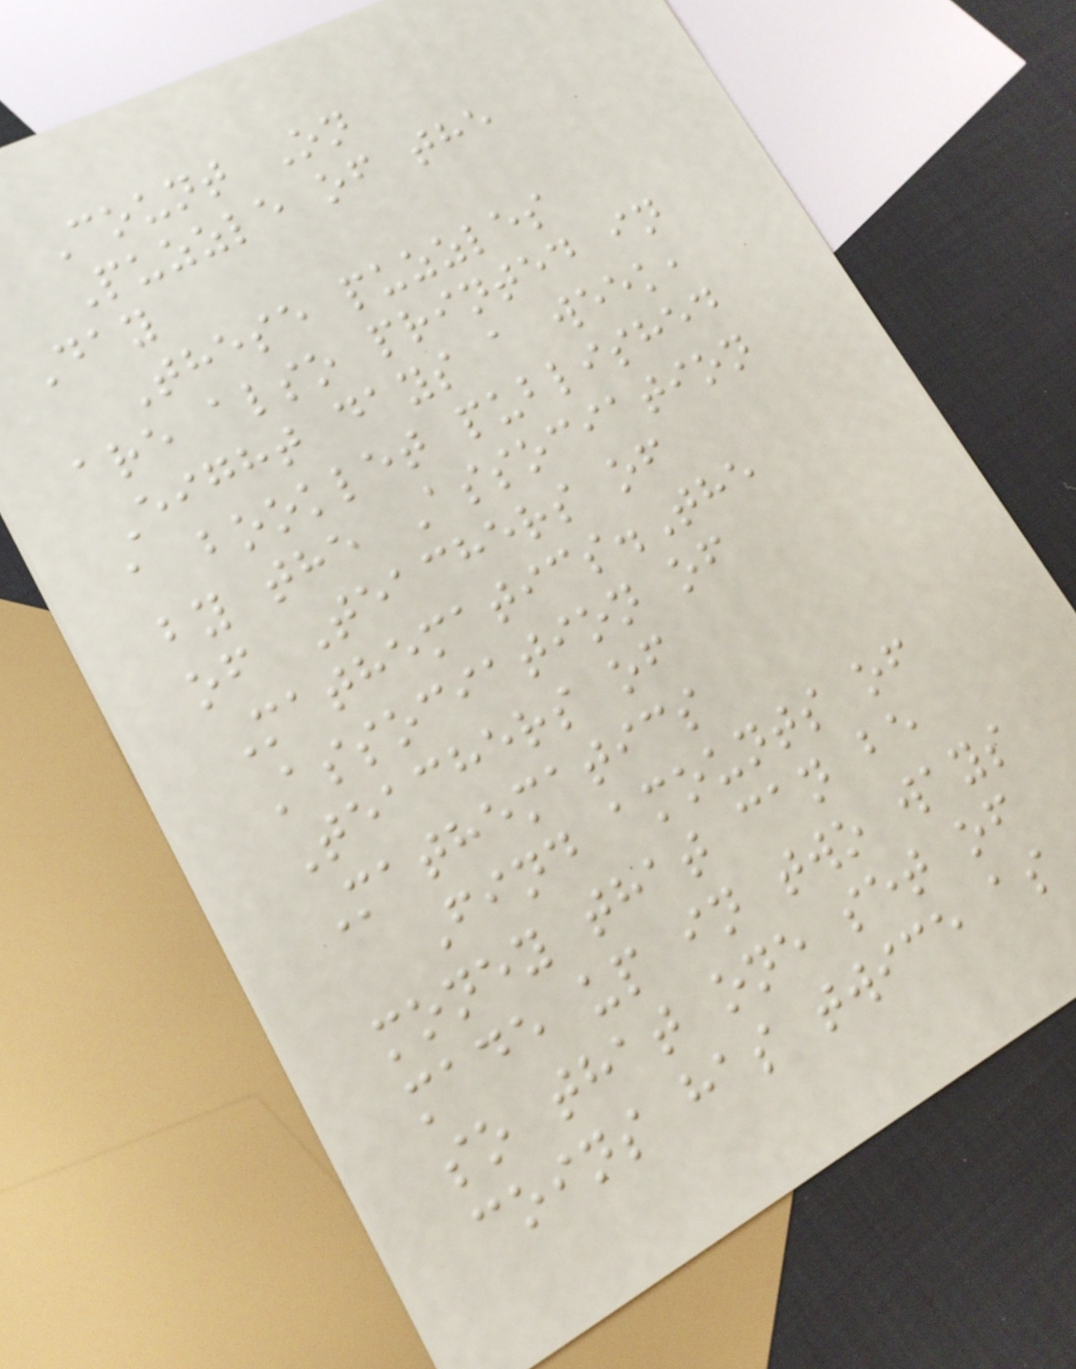Count On
Puzzle of the
Day
These puzzles
are also printed in
Eight days a week,
a booklet published
by the Association
of Teachers of
Mathematics.The
Association of
Teachers of
Mathematics
Find amounts of
money that can be
made up in two ways
so that one set of
coins has twice as
